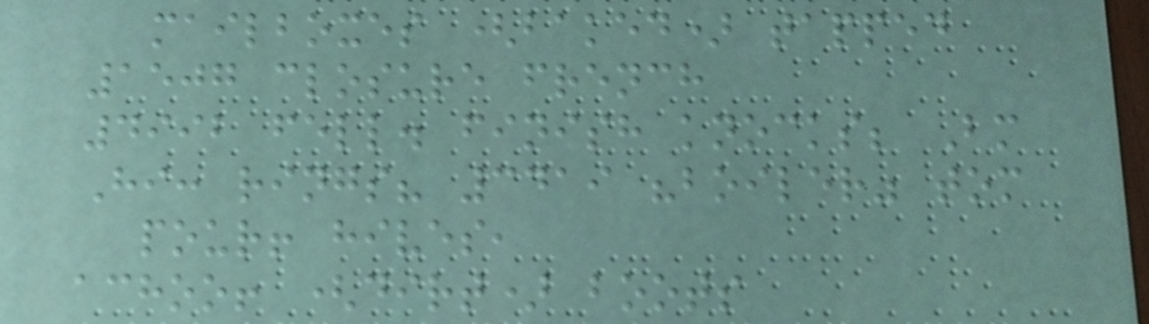mailboxes (baked) tapped
1507 closure french
4992 fell. finish knocks; Bm
Hi: rings? 3419 "boiler" tom
pour! hives,
achoo! (dirt) boots
